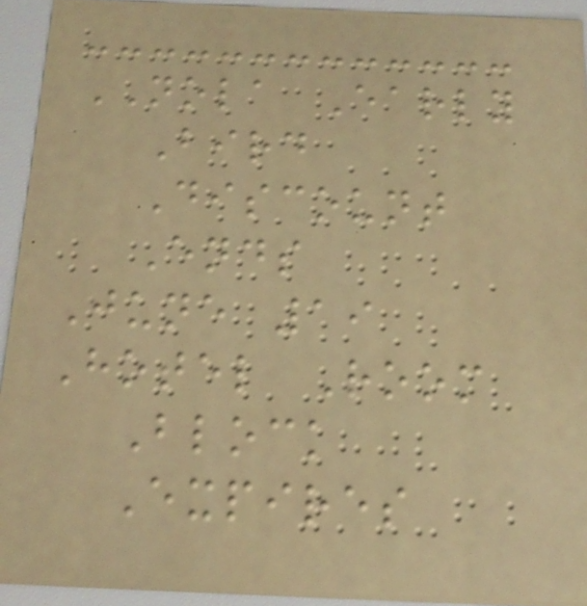NOLA Early
Bird
Discount
Ends
June 19
Hotel Room
Block
Expires
